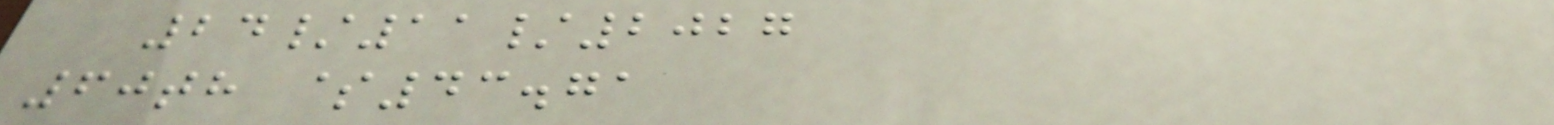24/11/2027
60th $43.71
